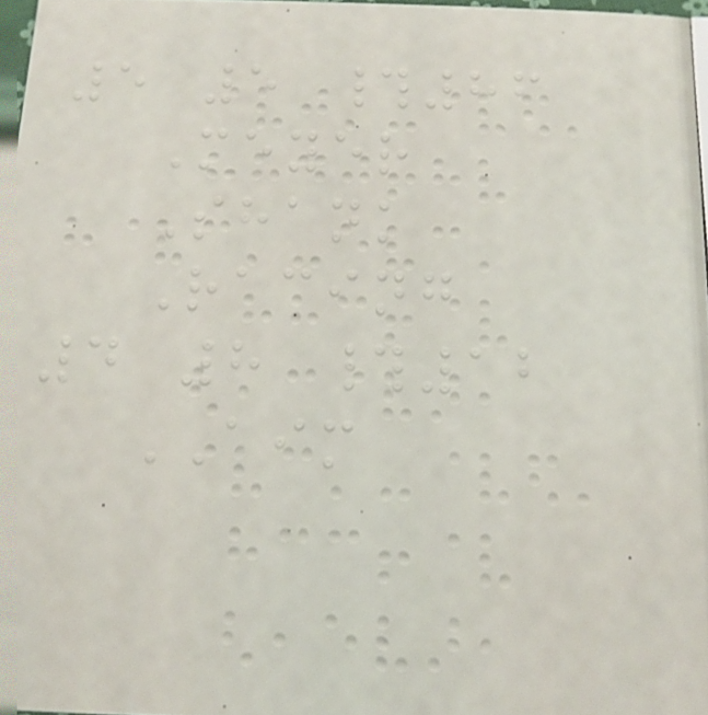5 5 #86
Meyer
Shank
Racing
4 8 #12
AIM
